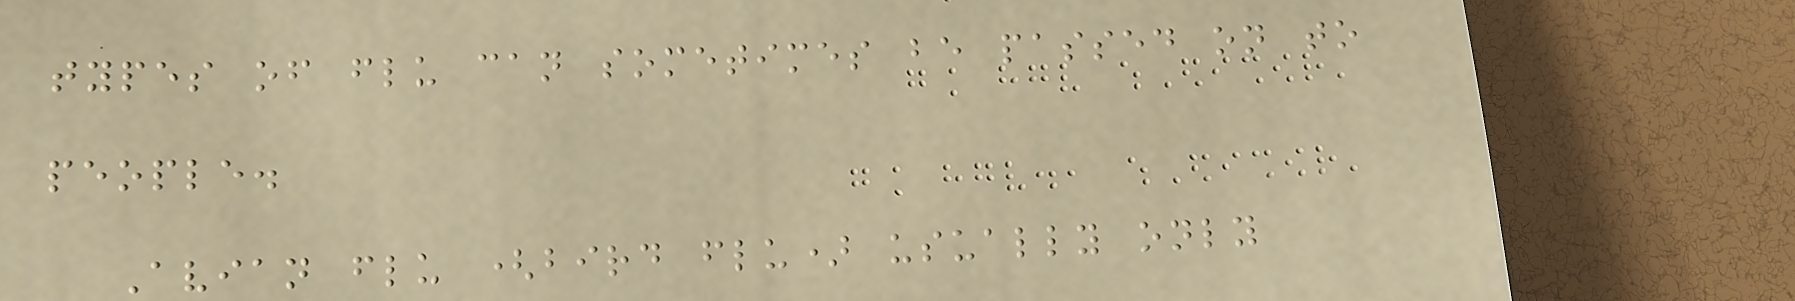types of flu can sometimes be passed on to
people.
Avian flu (bird flu) usually only
